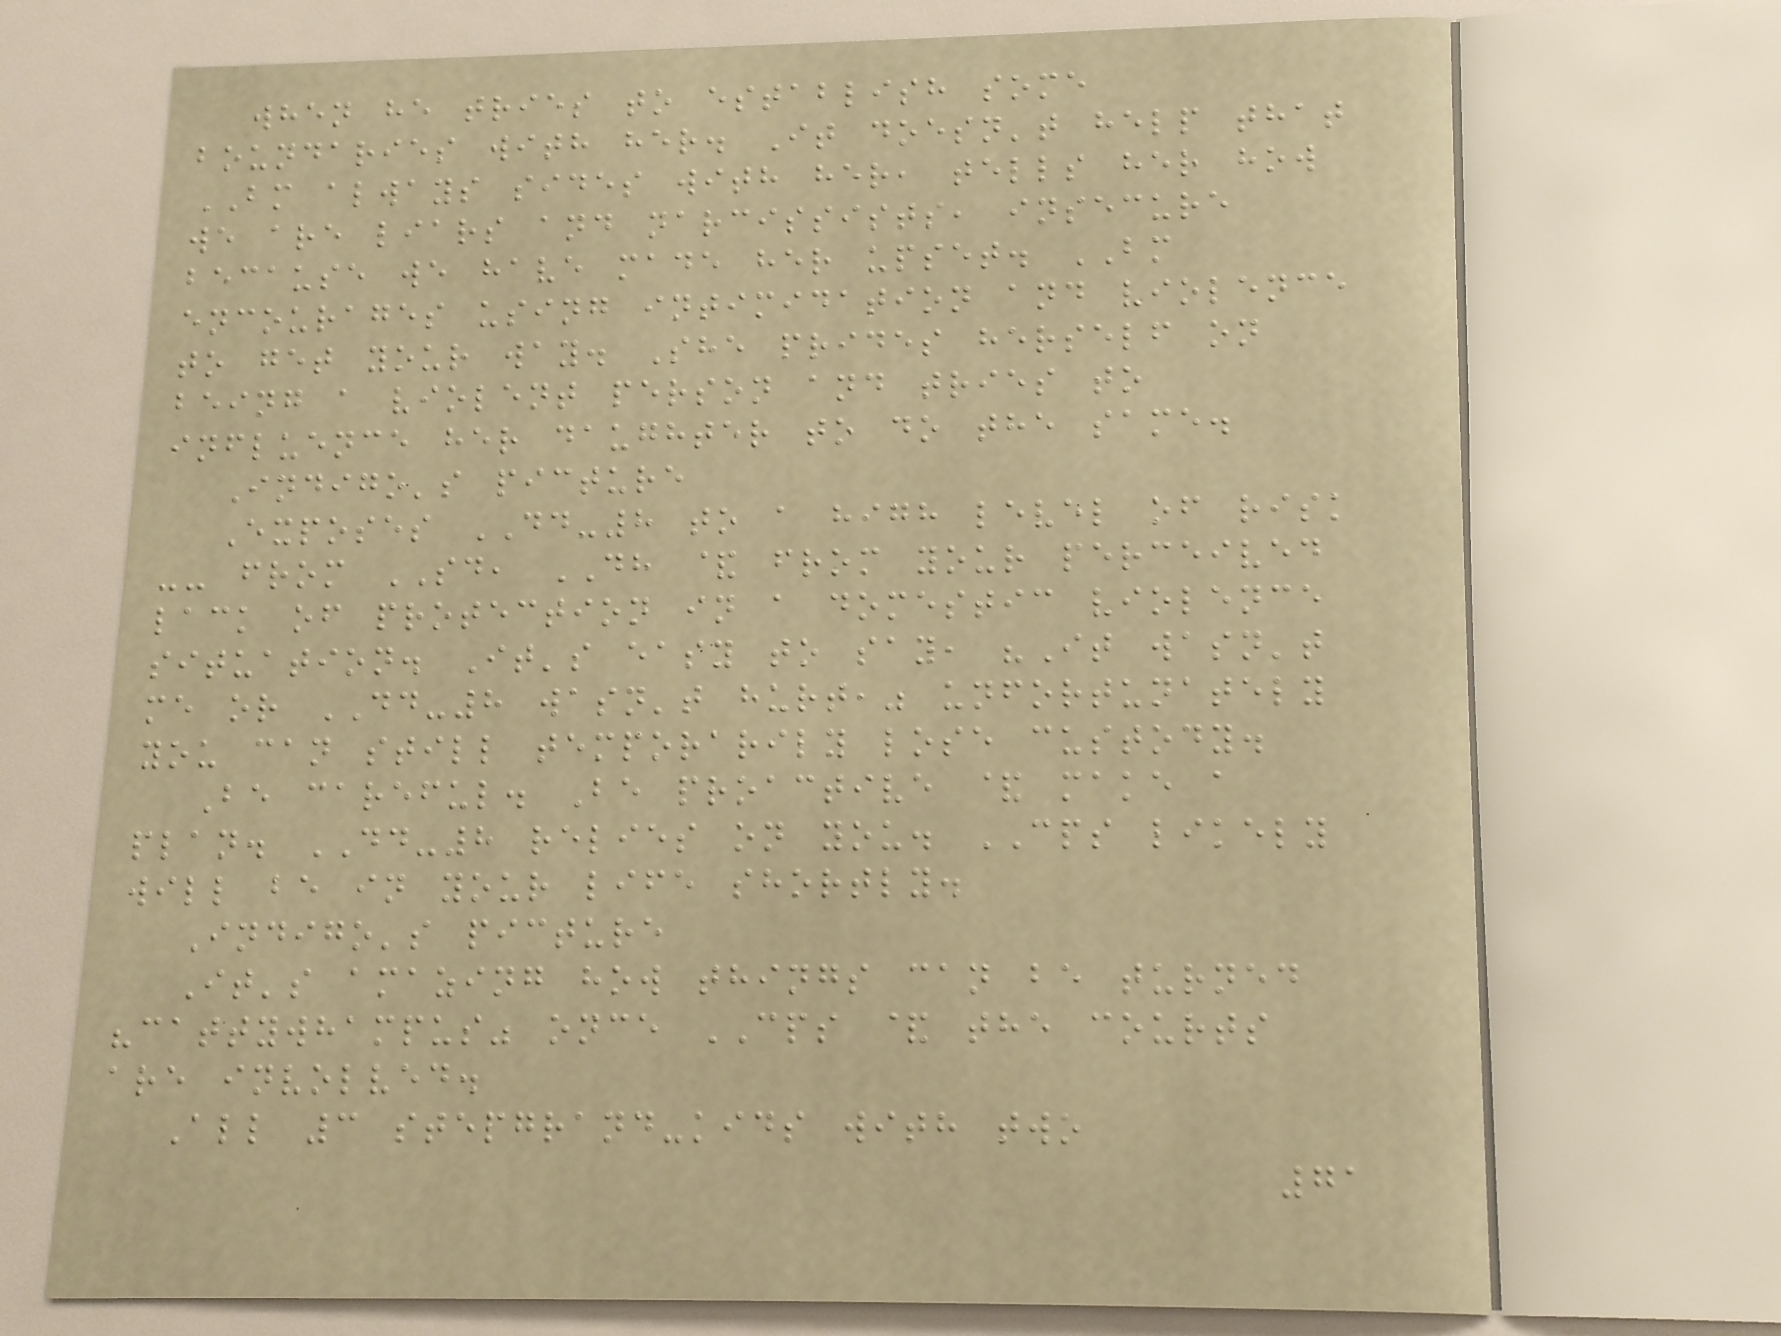when he tries to establish some
boundaries with her. It doesn't help that
BM always sides with her, tells her how
we are liars and narcissists, insecure
because we have made her upset. BM
encourages using intimidation and violence
to get your way. She prides herself on
being a violent person and tries to
influence her daughter to do the same.
Indigo's picture
Exposes DD-8 to a high level of risk
-- from SD, DH & from your perceived
lack of protection in a domestic violence
situation. It's easy to say, "It wasn't
me or DD-8 wasn't hurt," unfortunately
you can still temporarily lose custody.
Be careful. Be proactive & make a
plan. DD-8 relies on you. CPS likely
will be in your life shortly.
Indigo's picture
It's amazing how things can be turned
"cattywhampus" once CPS & the courts
are involved.
All 3 stepgrand-kids with two
71
